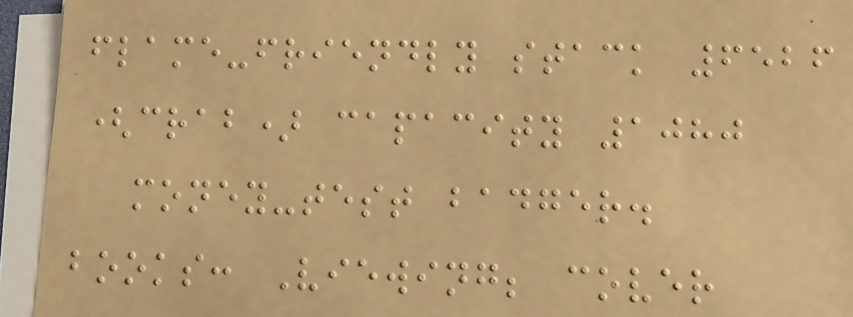flame-friendly stack 6526
(crab) capacity 1080
money-test badger.
books: Viewing; cover
